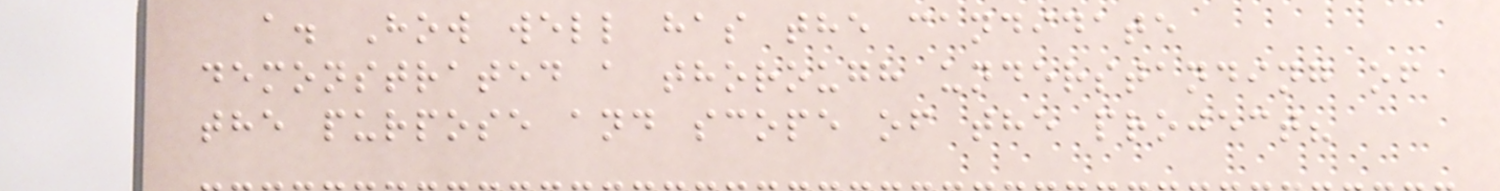a. How well has the candidate
demonstrated a thorough understanding of
the purpose and scope of the project?
